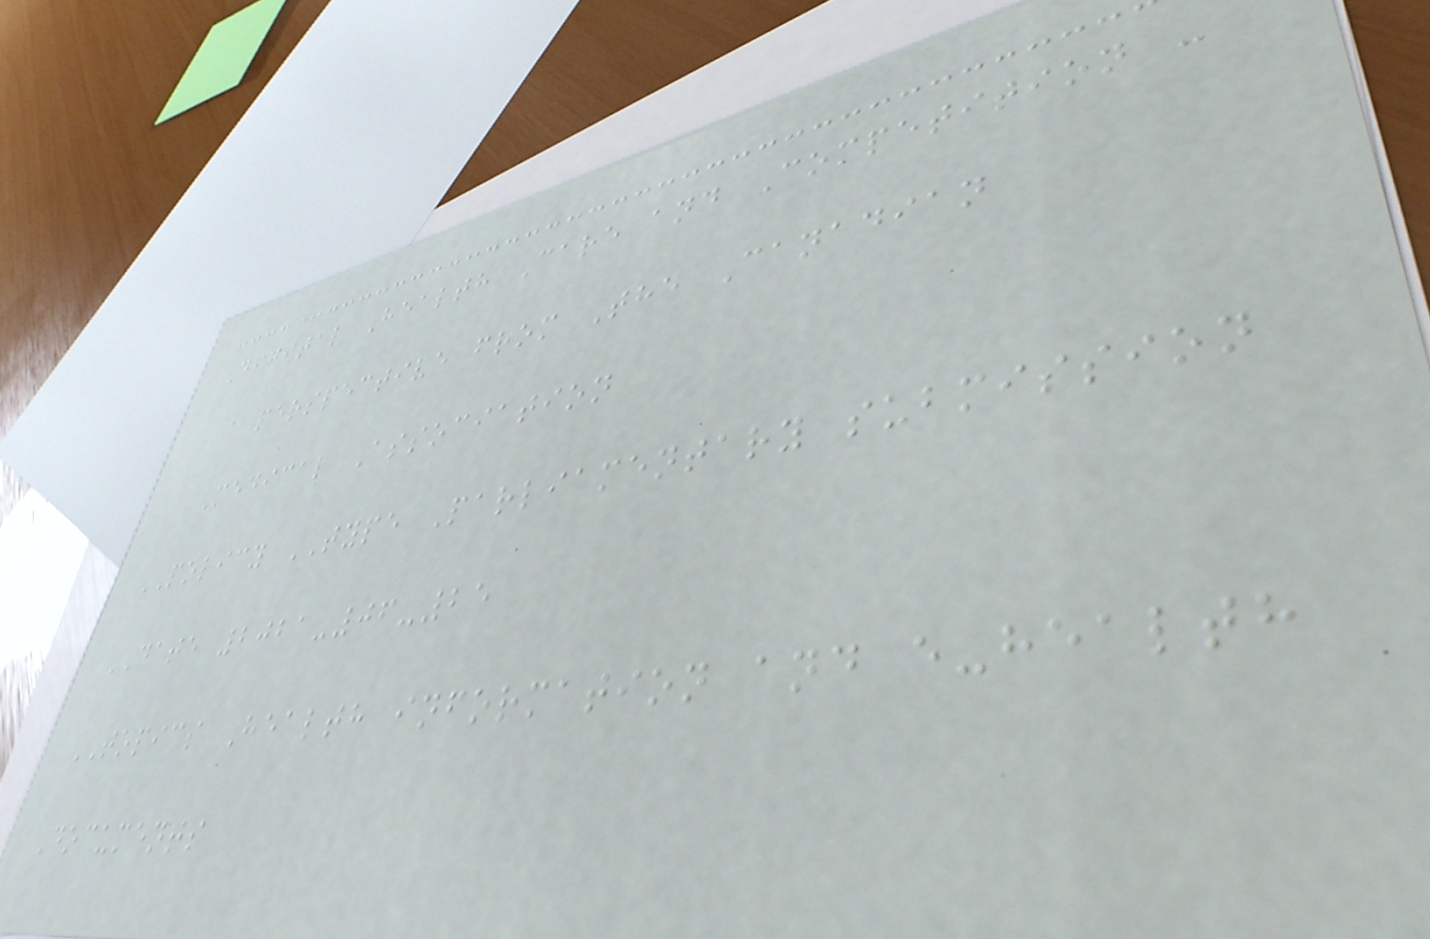Digital Health Care and Competition -
a perspective from The Canadian
Medical Association
POLICY TYPE Parliamentary submission
DATE 2021-06-25
TOPICS Health information and e-health
Documents
